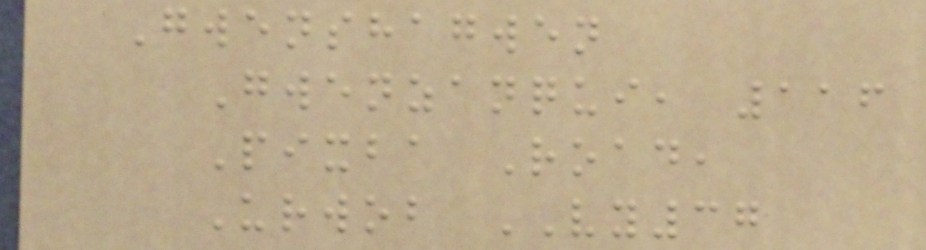Gwenshagwen
Gwenzanqui, 116
Pixba Road,
Urwob VY37
